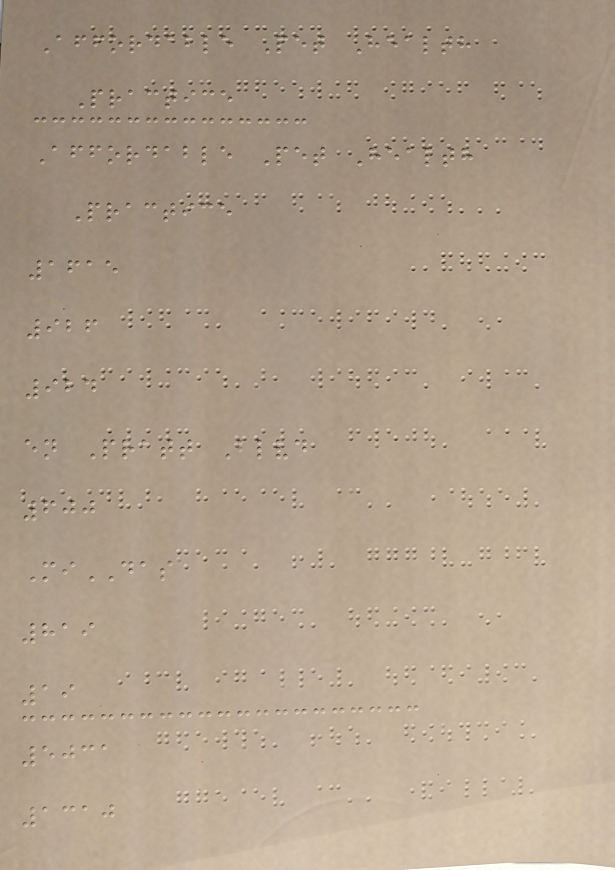Affordable Pet Health
Practice
Affordable Pet Health
Practice
1615
926
924
en Pratt Blvd
600
MiDAS
819
19
5031
1310
